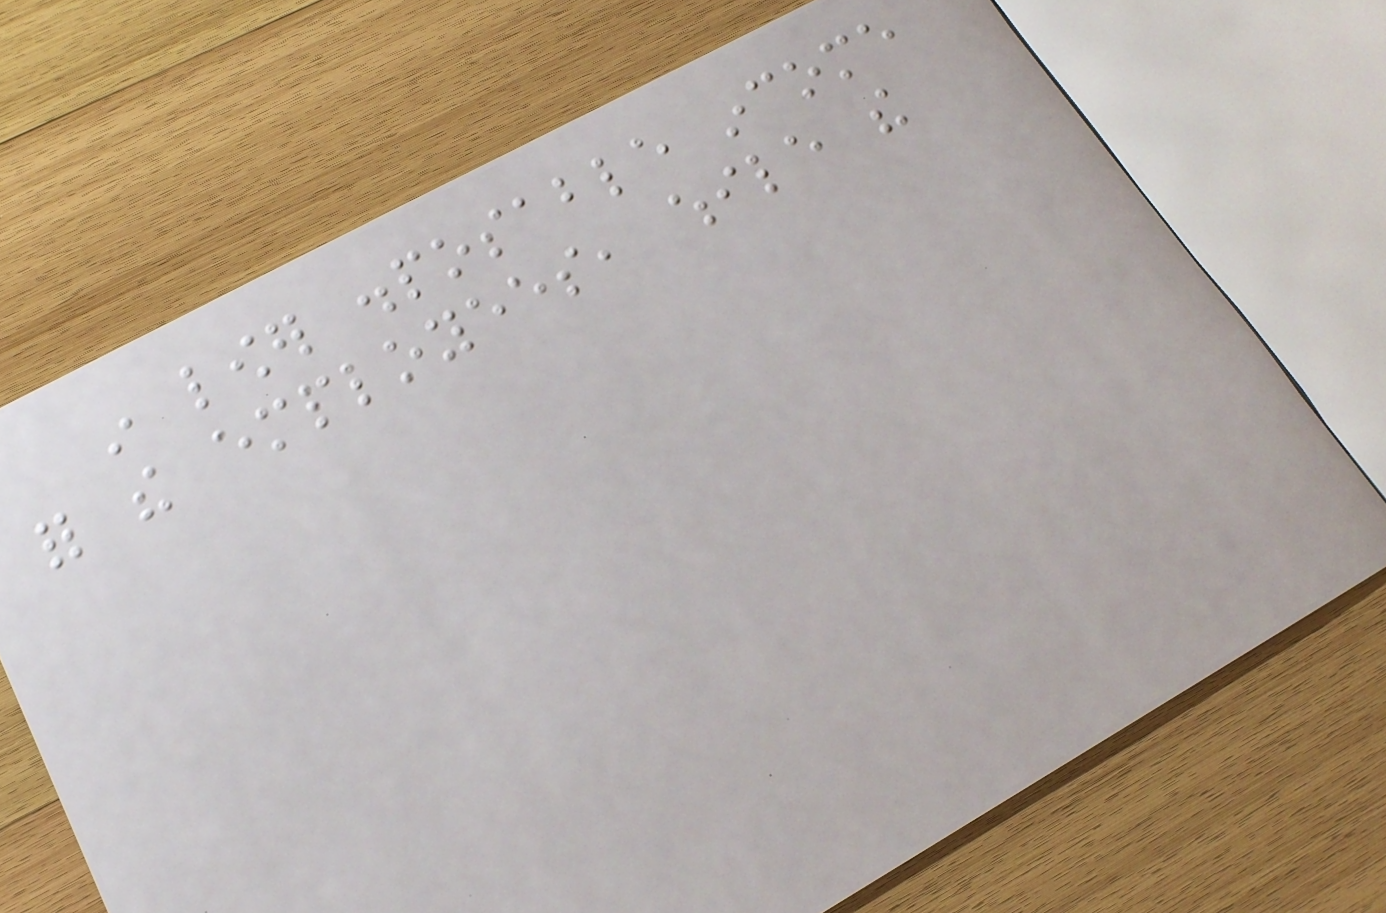in lower disposable income
for the employees, while the
